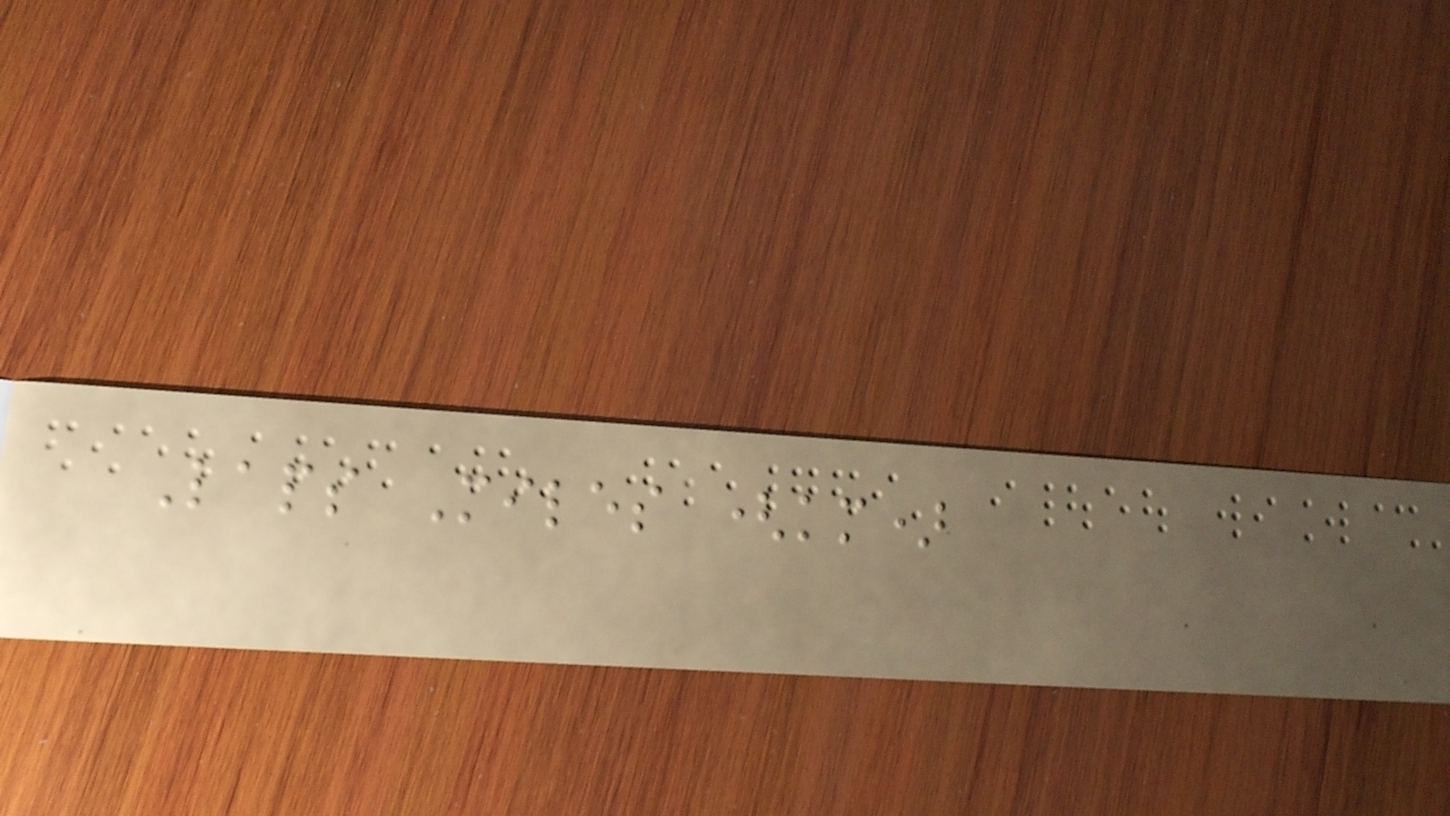Laps Miles (km)
